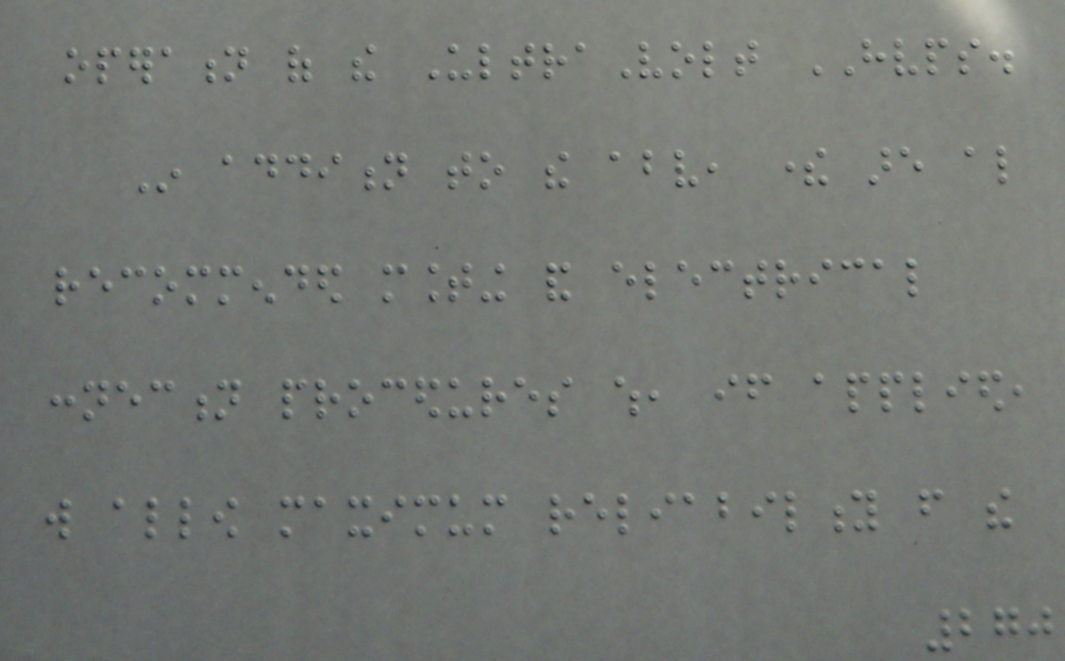operation of the UltraVolt HVPS.
In addition to the above, there are also
recommended mounting and electrical
connection procedures which, if applied,
will allow maximum reliability from the
270
